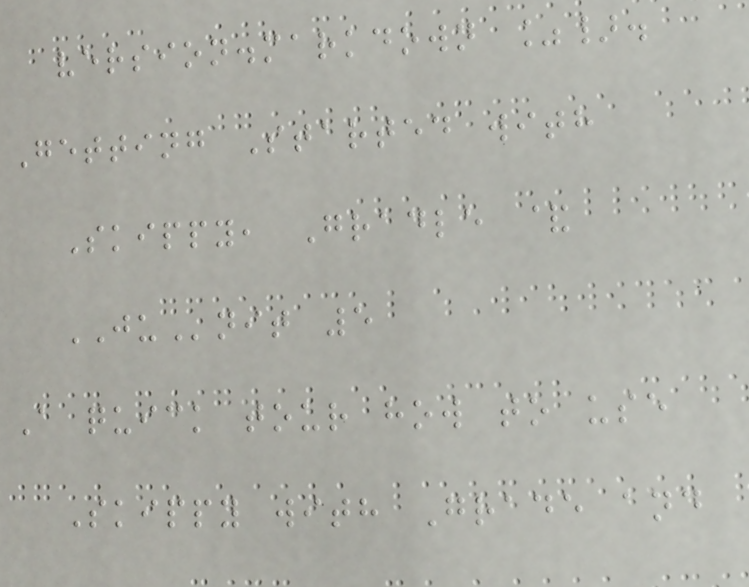version.markdown %}.
Getting Started with
Skippy, Gradle &
JUnit 5
A quick tour how to use
Skippy with Grade and
